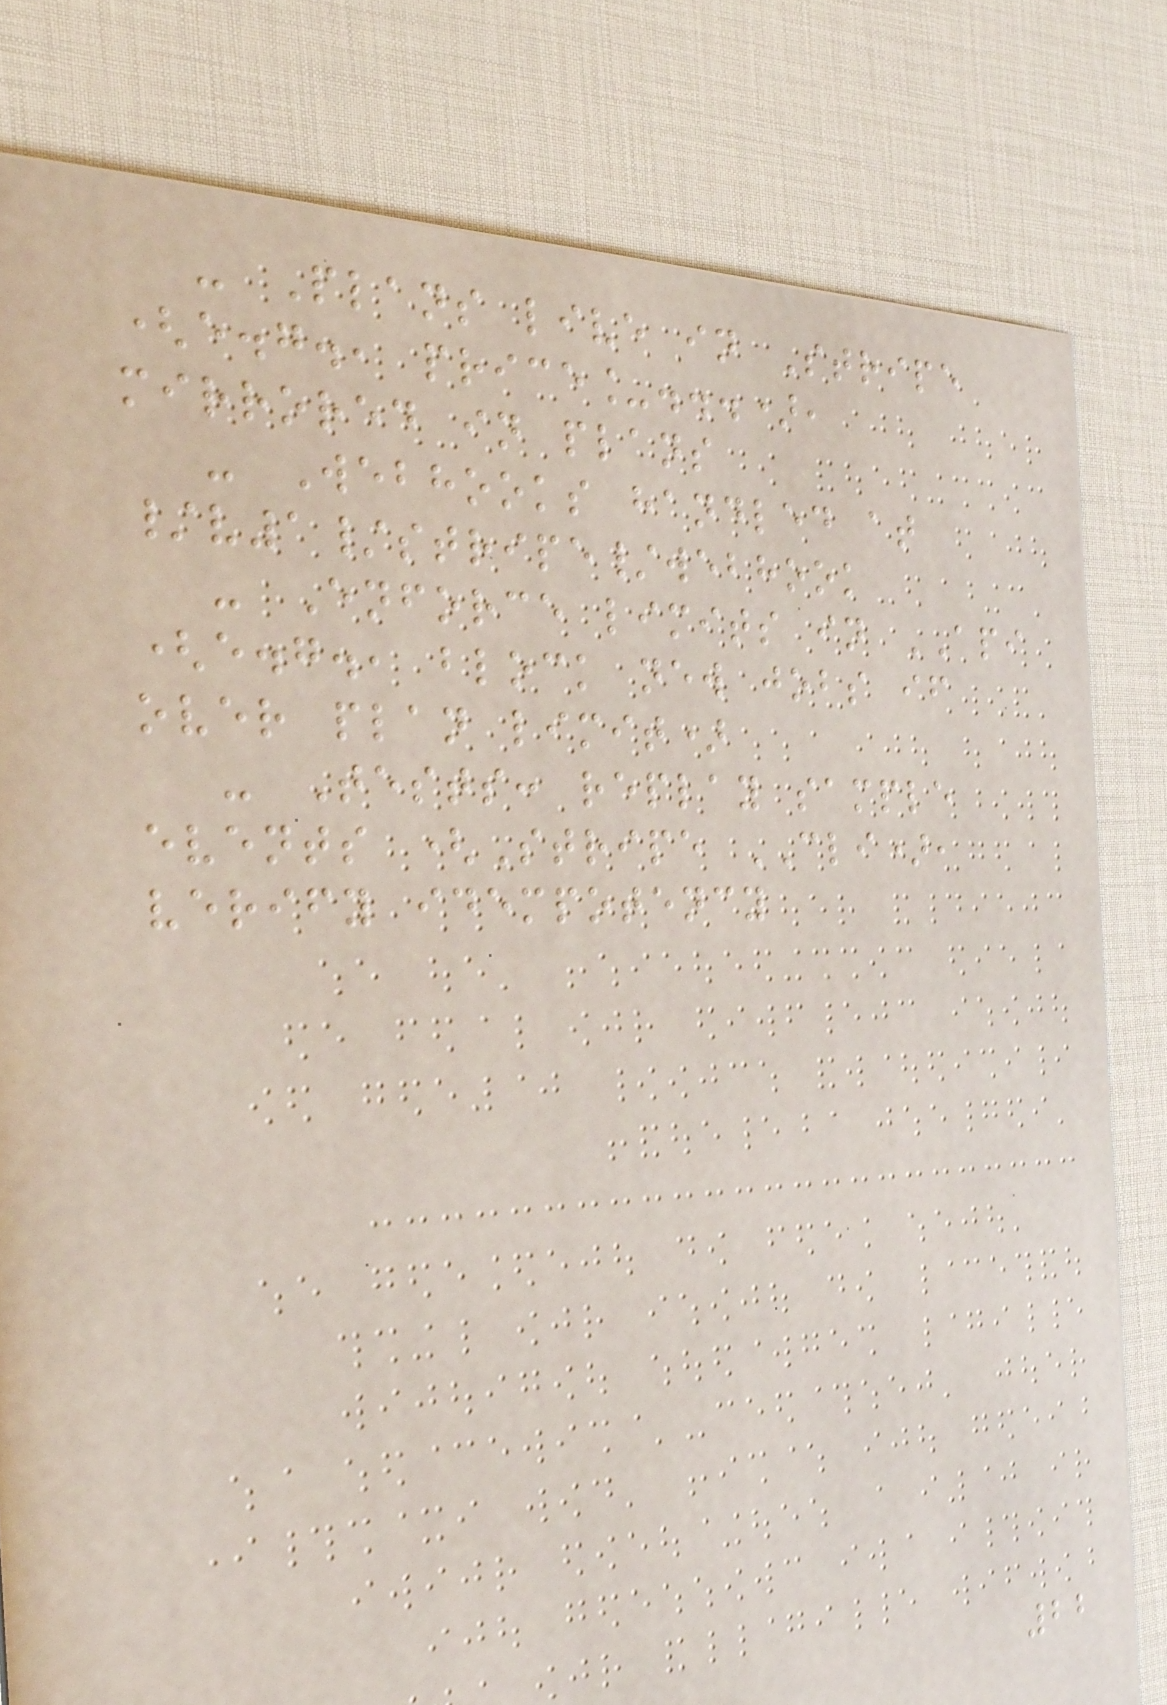- Plans live in Stripe
(e.g., price_...),
mirrored in plans
- Webhooks handled at
/v1/stripe/webhook
- Enforce limits in API
(e.g., block new jobs if
over plan limit)
- Tests: replay sample
events (Stripe CLI),
verify idempotency
22
